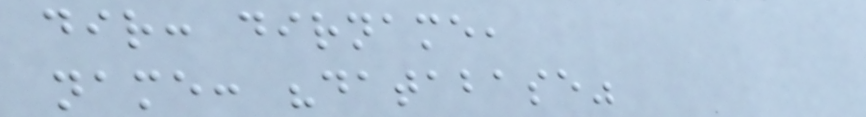dir: dirname,
name: "database"
